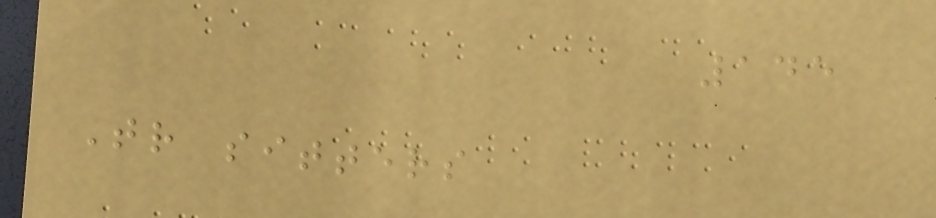145
Tr sitters
